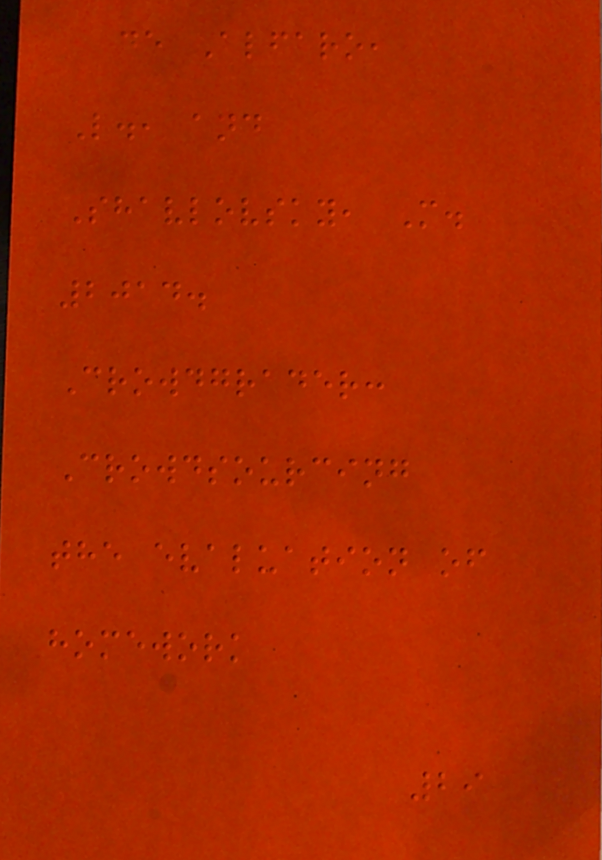de Alfaro,
L., and
Shavlovsky, M.
2014.
Crowdgrader:
Crowdsourcing
the evaluation of
homework
29
